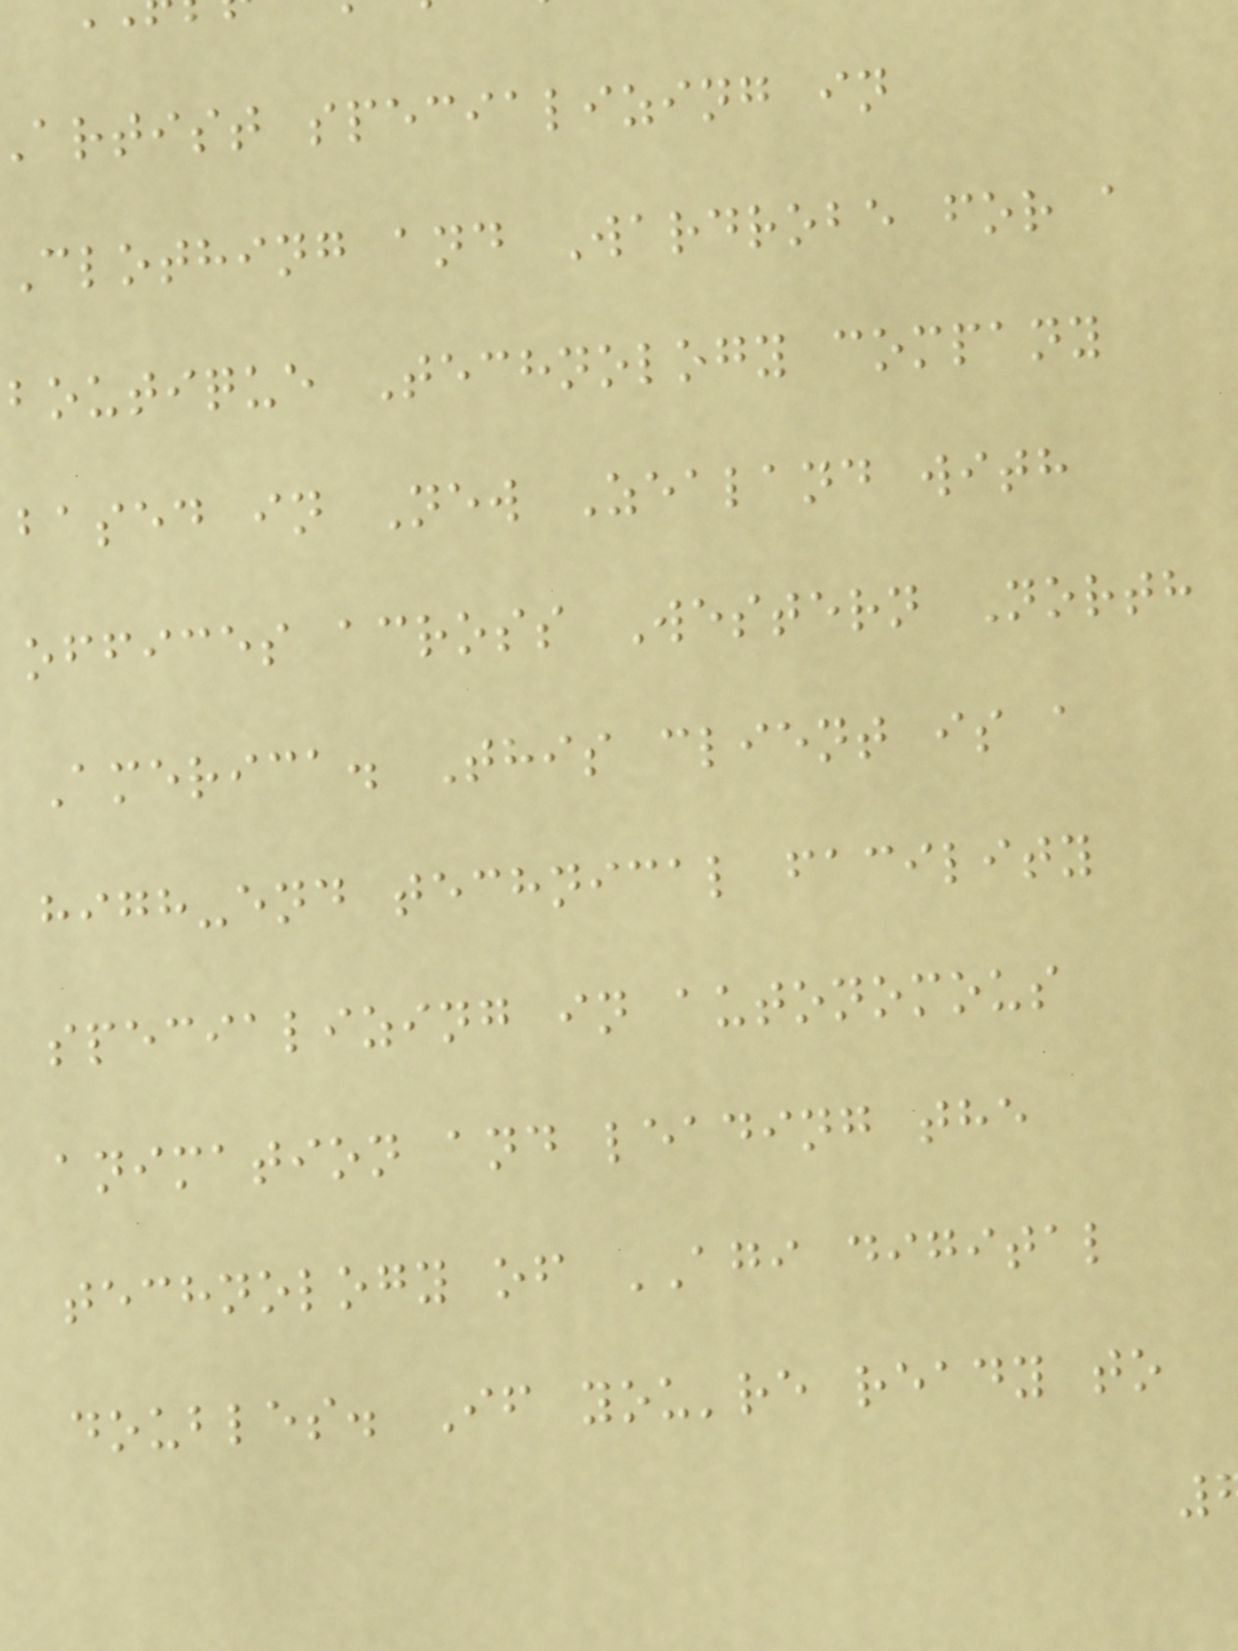artist specializing in
Clothing and Wardrobe for a
boutique Technology company
based in New Zealand with
offices across Western North
America. This client is a
high-end technical facility
specializing in autonomous
animation and leading the
technology of AGI digital
doubles. If you're ready to
